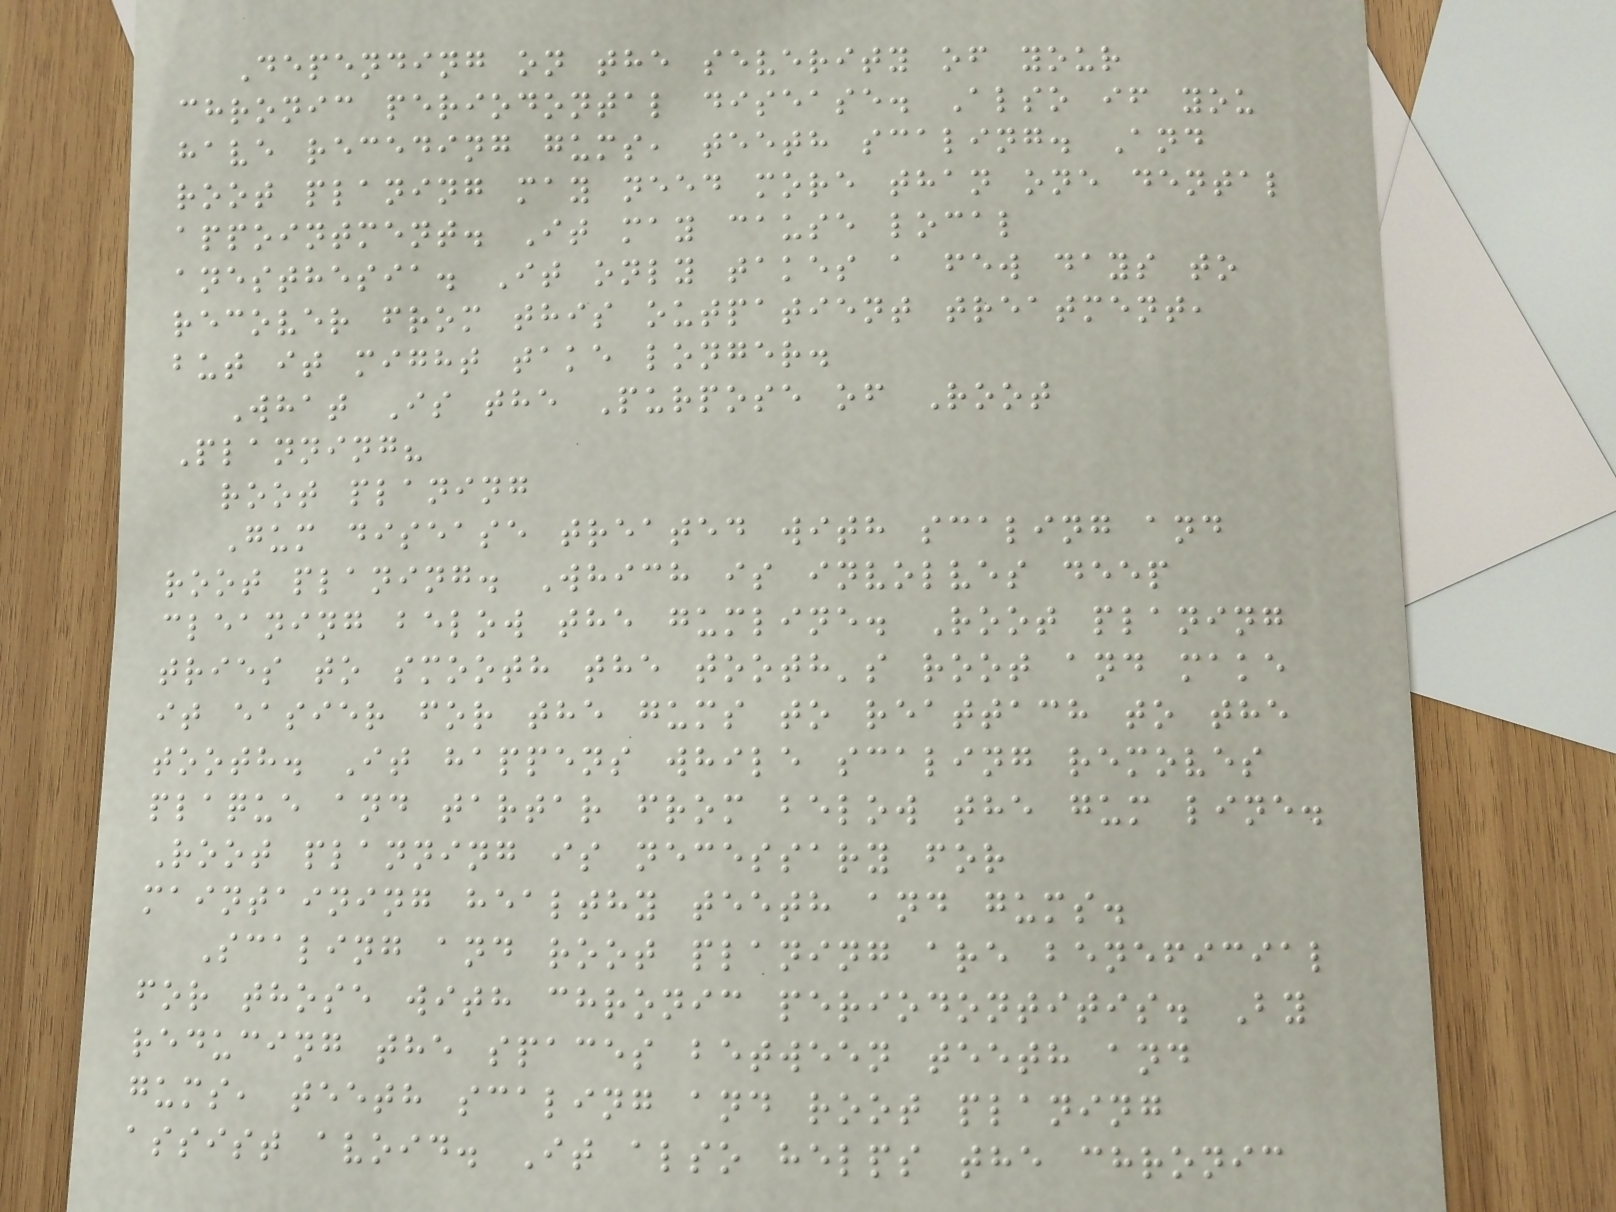Depending on the severity of your
chronic periodontal disease. Also if you
have receding gums, teeth scaling. And
root planing may need more than one dental
appointment. It may cause local
anesthesia. It only takes a few days to
recover from this outpatient treatment,
but it might take longer.
What Is the Purpose of Root
Planning?
root planing
Gum disease treated with scaling and
root planing. Which is involves deep
cleaning below the gumline. Root planing
tries to smooth the tooth's root and make
it easier for the gums to reattach to the
tooth. It happens while scaling removes
plaque and tartar from below the gum line.
Root planning is necessary for
maintaining healthy teeth and gums.
Scaling and root planing are beneficial
for those with chronic periodontitis. By
reducing the spaces between teeth and
gums, teeth scaling and root planing
assist avoid. It also helps the chronic
